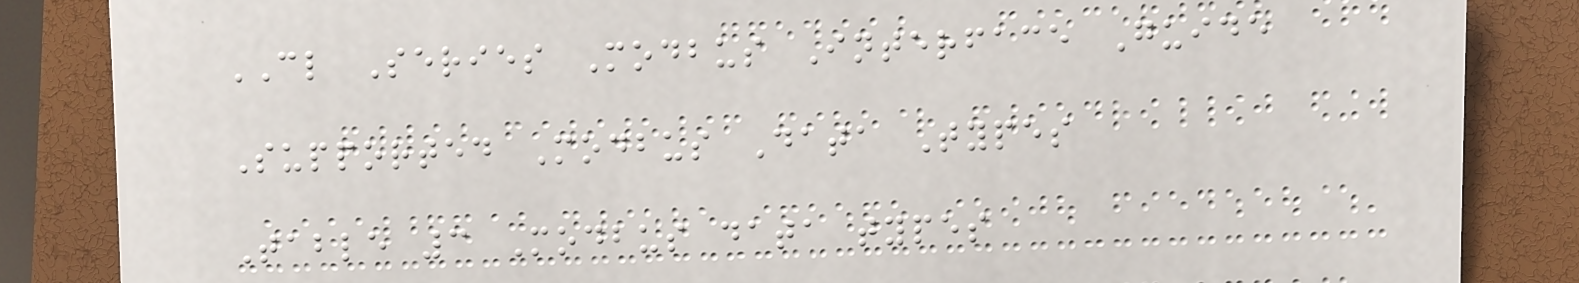CL Series Modbus Interface Guide
Supported Modbus Data Types
Table 3 Modbus data types
